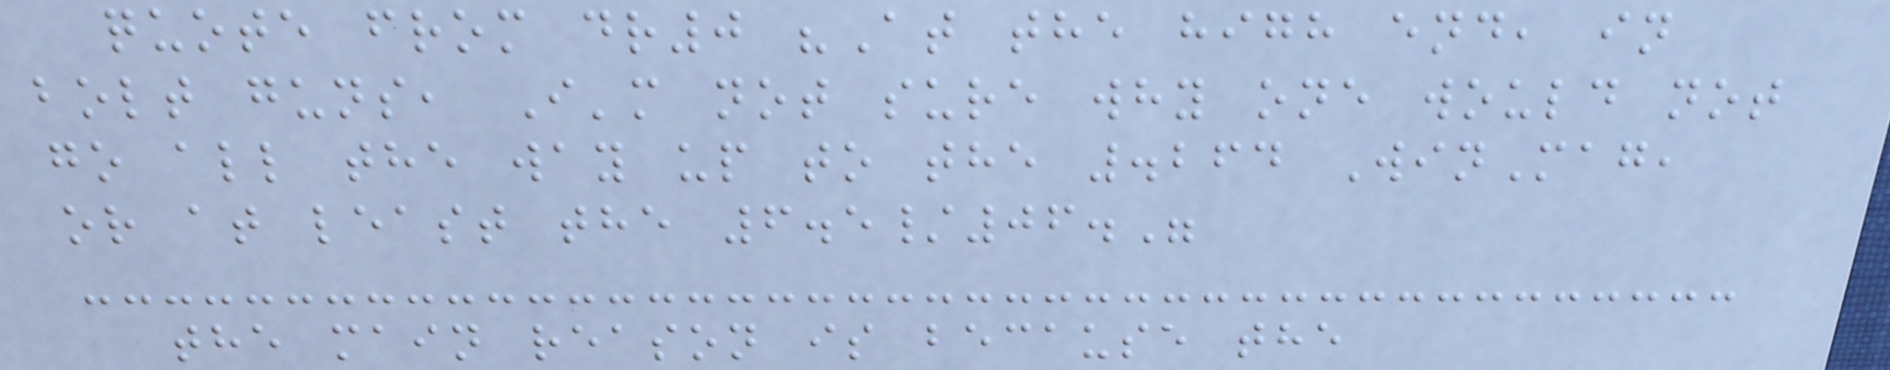quote from dr0 "At the high end, in
bolt guns, I'm not sure why one would not
go all the way up to the .264 WinMag,
or at least the 6.5/06."
the main reason is because the
